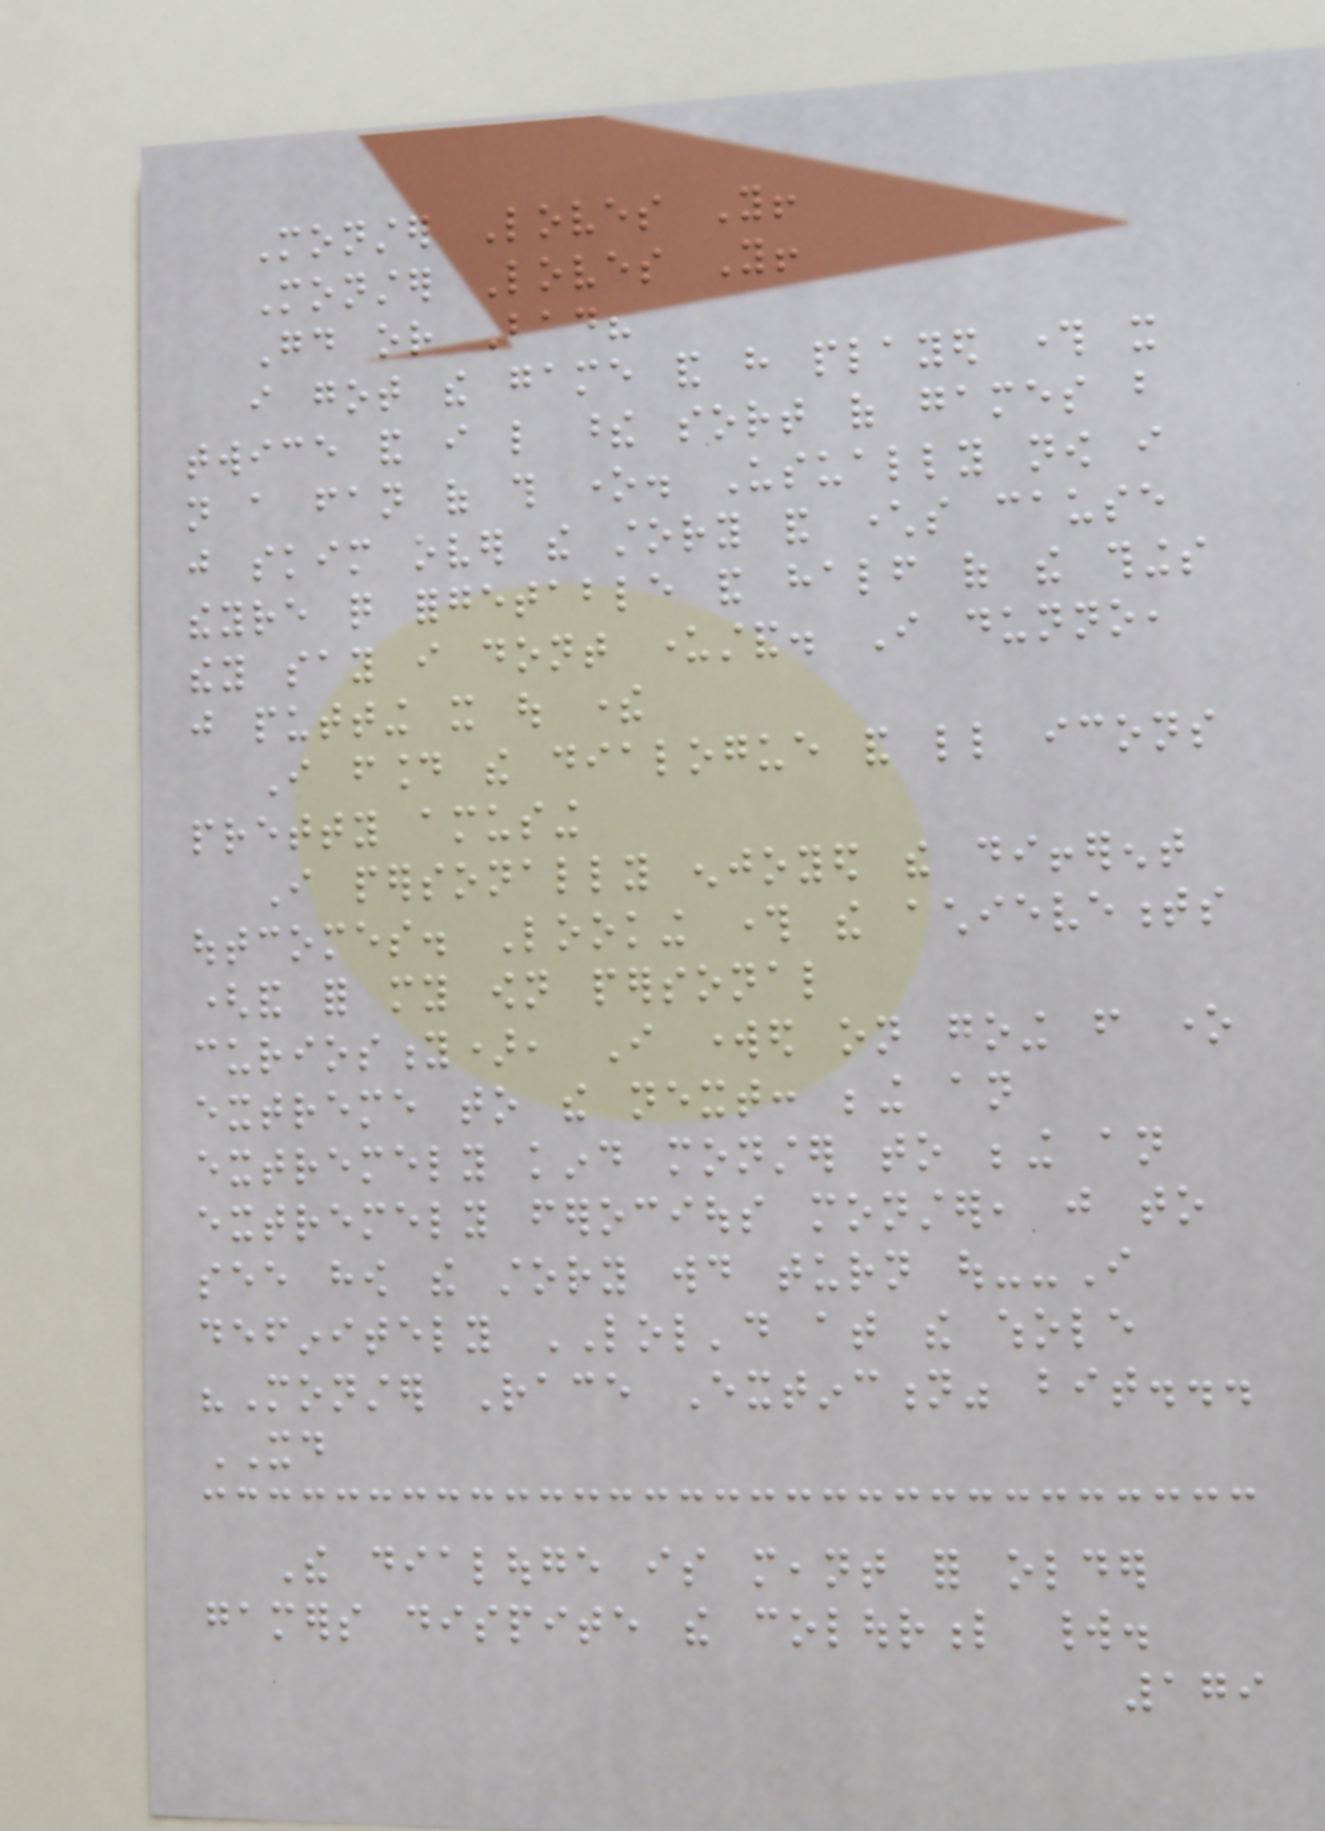Monster Loves You!
Monster Loves You!
Good or Bad?
i got the game and have played through it
twice and i like these sort of games but
not a fan of this one. Usually now i
just skim over the story and characters cause
theyre quite forgetable and half of the things
they say i dont understand. I dunno,
just putting it out there
I found the dialogue and little icons
pretty amusing
I personally enjoyed the different
outcomes. Looking through the achievements
(and for my own personal
curiosity), I worked on going from one
extreme to the next: being an
extremely kind monster to being an
extremely ferocious monster, just to
see how the story would turn out--I
definitely LOL'd at the whole
"Monster Race Extinction" bit...
XD
The dialouge is meant for older
gamers dispite the colourful world.
179
